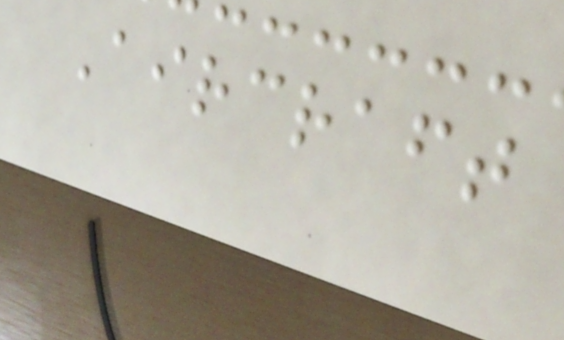Aircraft
